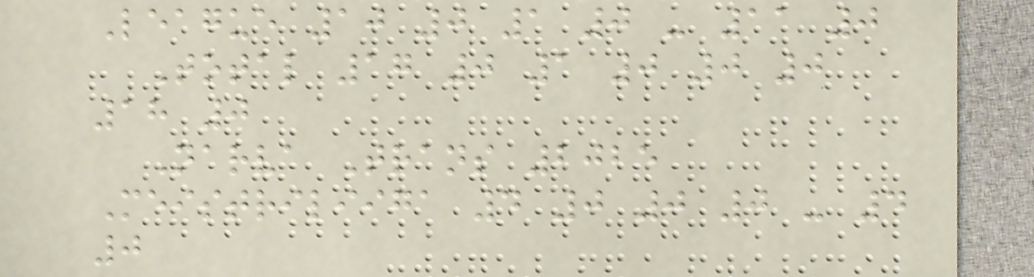League 10 0 1 0 - 11 0
Total 17 0 1 0 0 0
18 0
Narva Trans 2025
Meistriliiga 4 0 0 0 - 4
0
